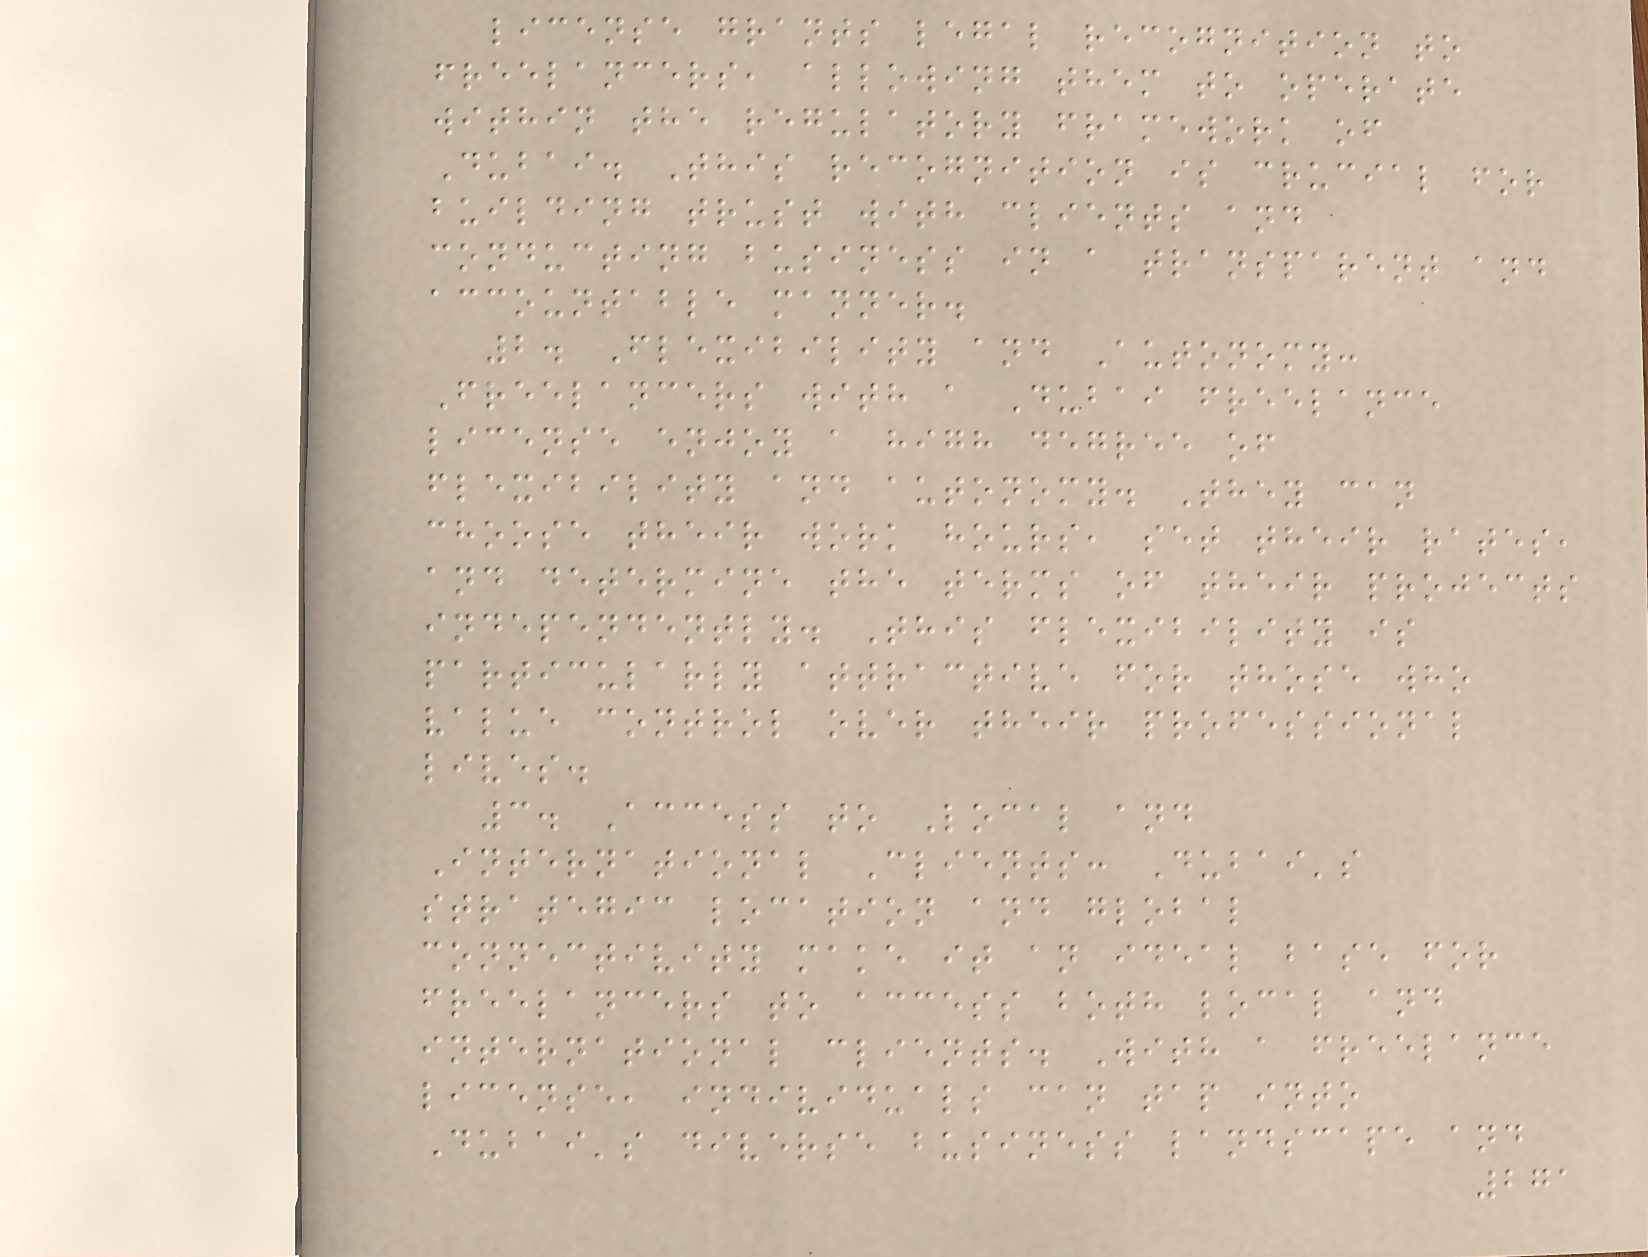license grants legal recognition to
freelancers, allowing them to operate
within the regulatory framework of
Dubai. This recognition is crucial for
building trust with clients and
conducting business in a transparent and
accountable manner.
2. Flexibility and Autonomy:
Freelancers with a Dubai freelance
license enjoy a high degree of
flexibility and autonomy. They can
choose their work hours, set their rates,
and determine the terms of their projects
independently. This flexibility is
particularly attractive for those who
value control over their professional
lives.
3. Access to Local and
International Clients: Dubai's
strategic location and global
connectivity make it an ideal base for
freelancers to access both local and
international clients. With a freelance
license, individuals can tap into
Dubai's diverse business landscape and
271
